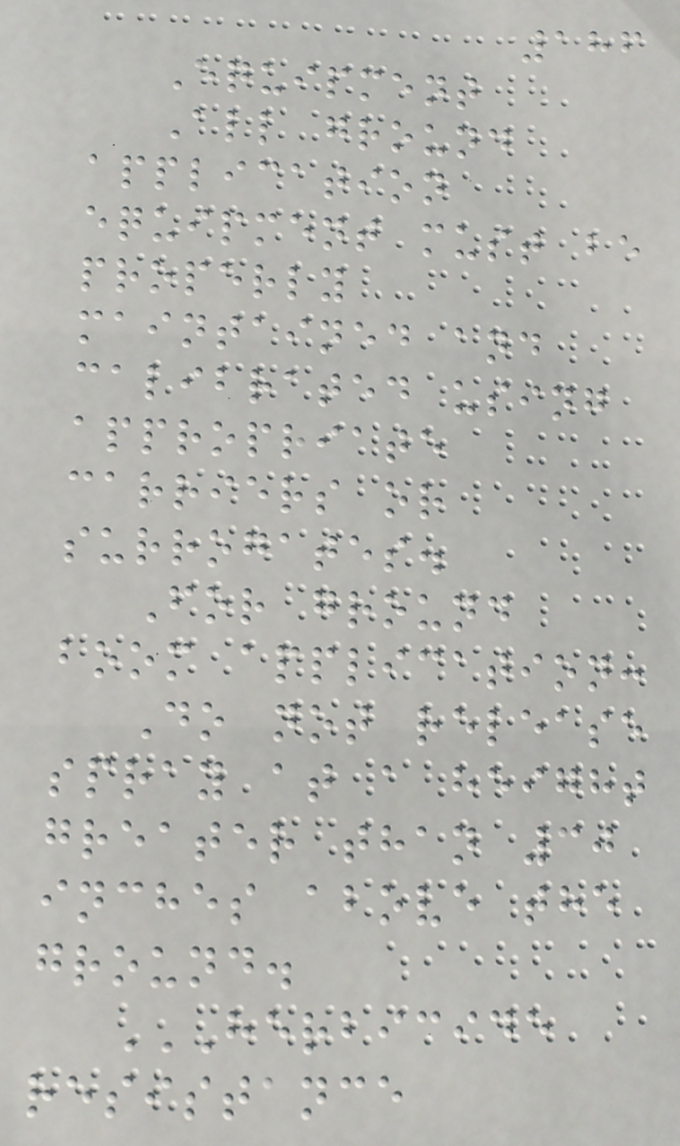186
Equipment
All ground
application
equipment must be
properly
maintained and
calibrated using
appropriate
carriers or
surrogates.
For ground
boom application:
Do not release
spray at a height
greater than 30
inches above the
ground.
HERBICIDE
RESISTANCE
